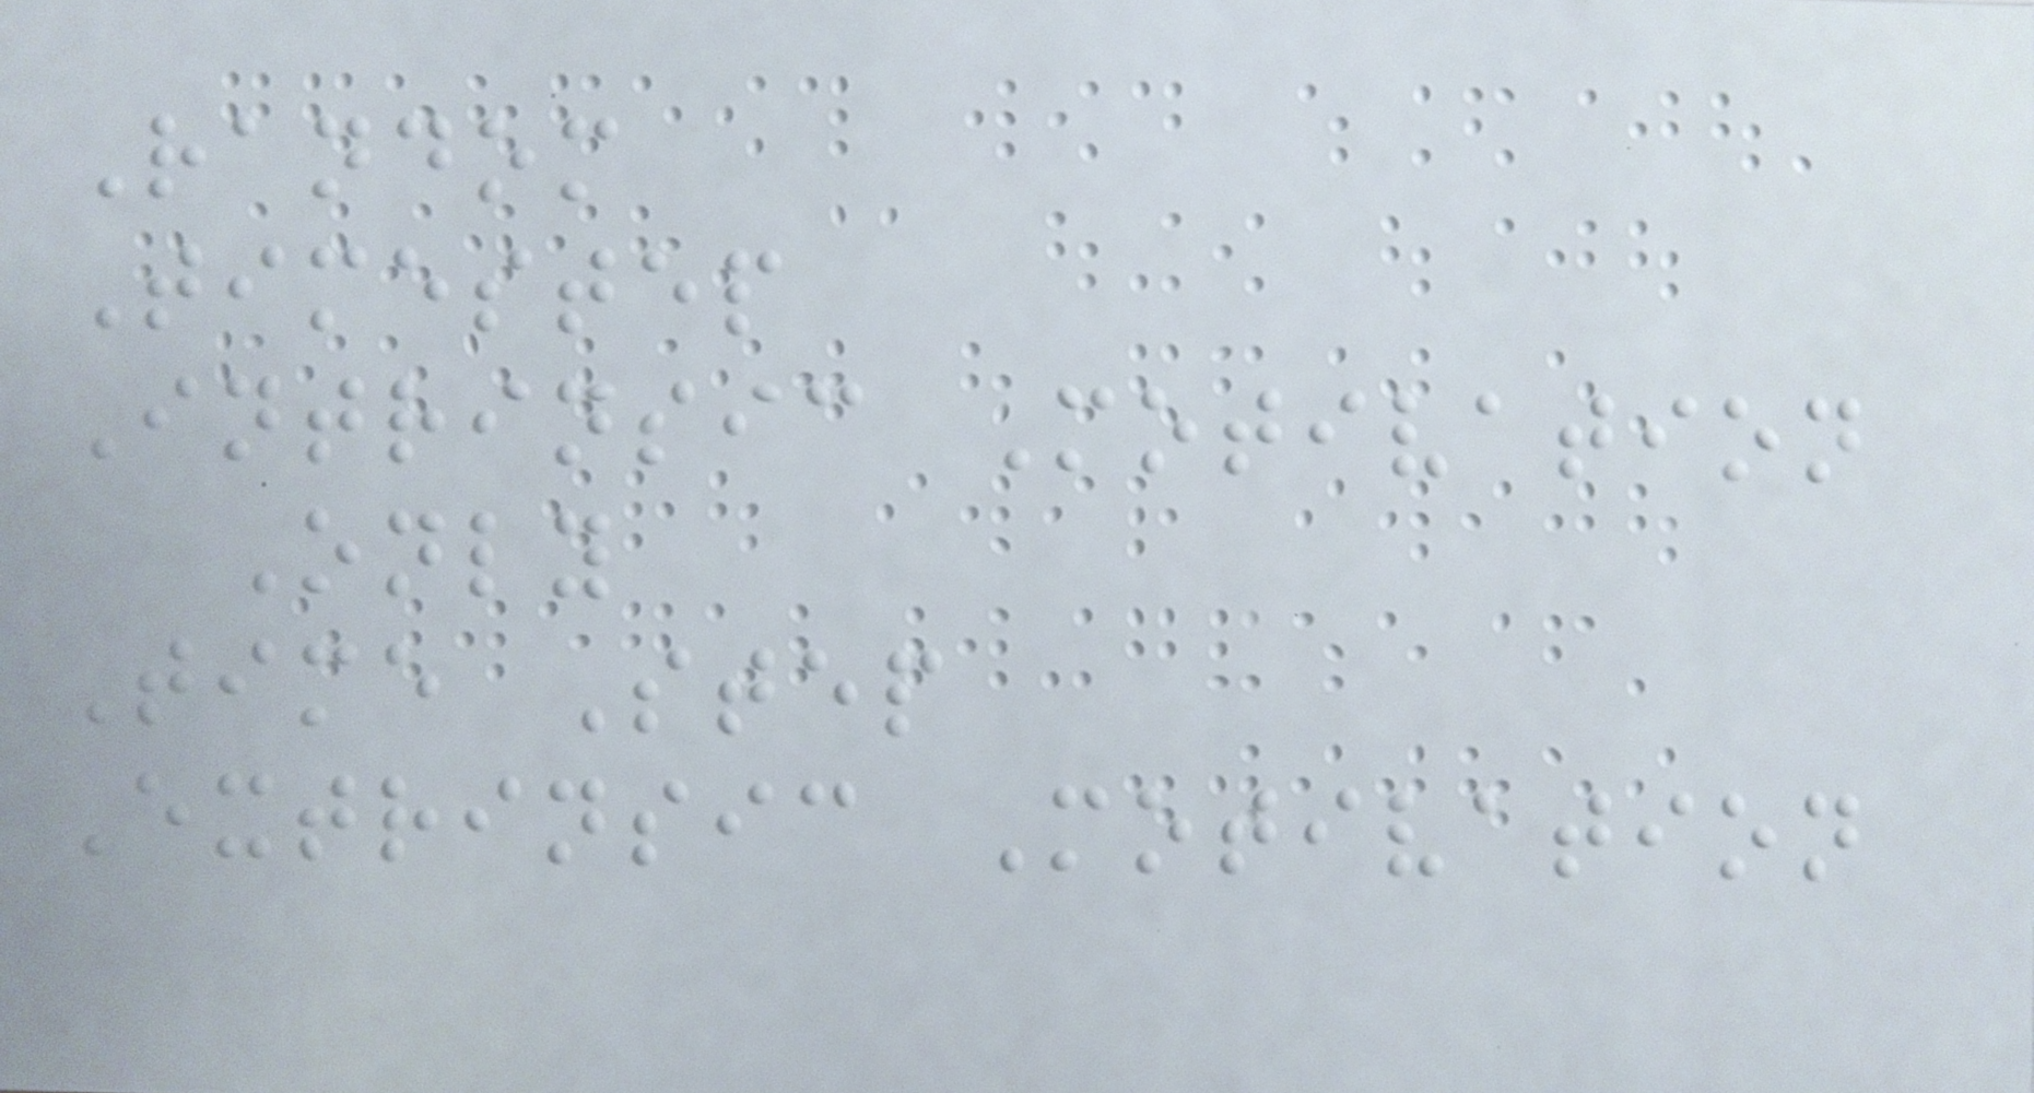Random
Timestep
Intrinsic Motivation
Only
Time Step
Extrinsic Motivation
